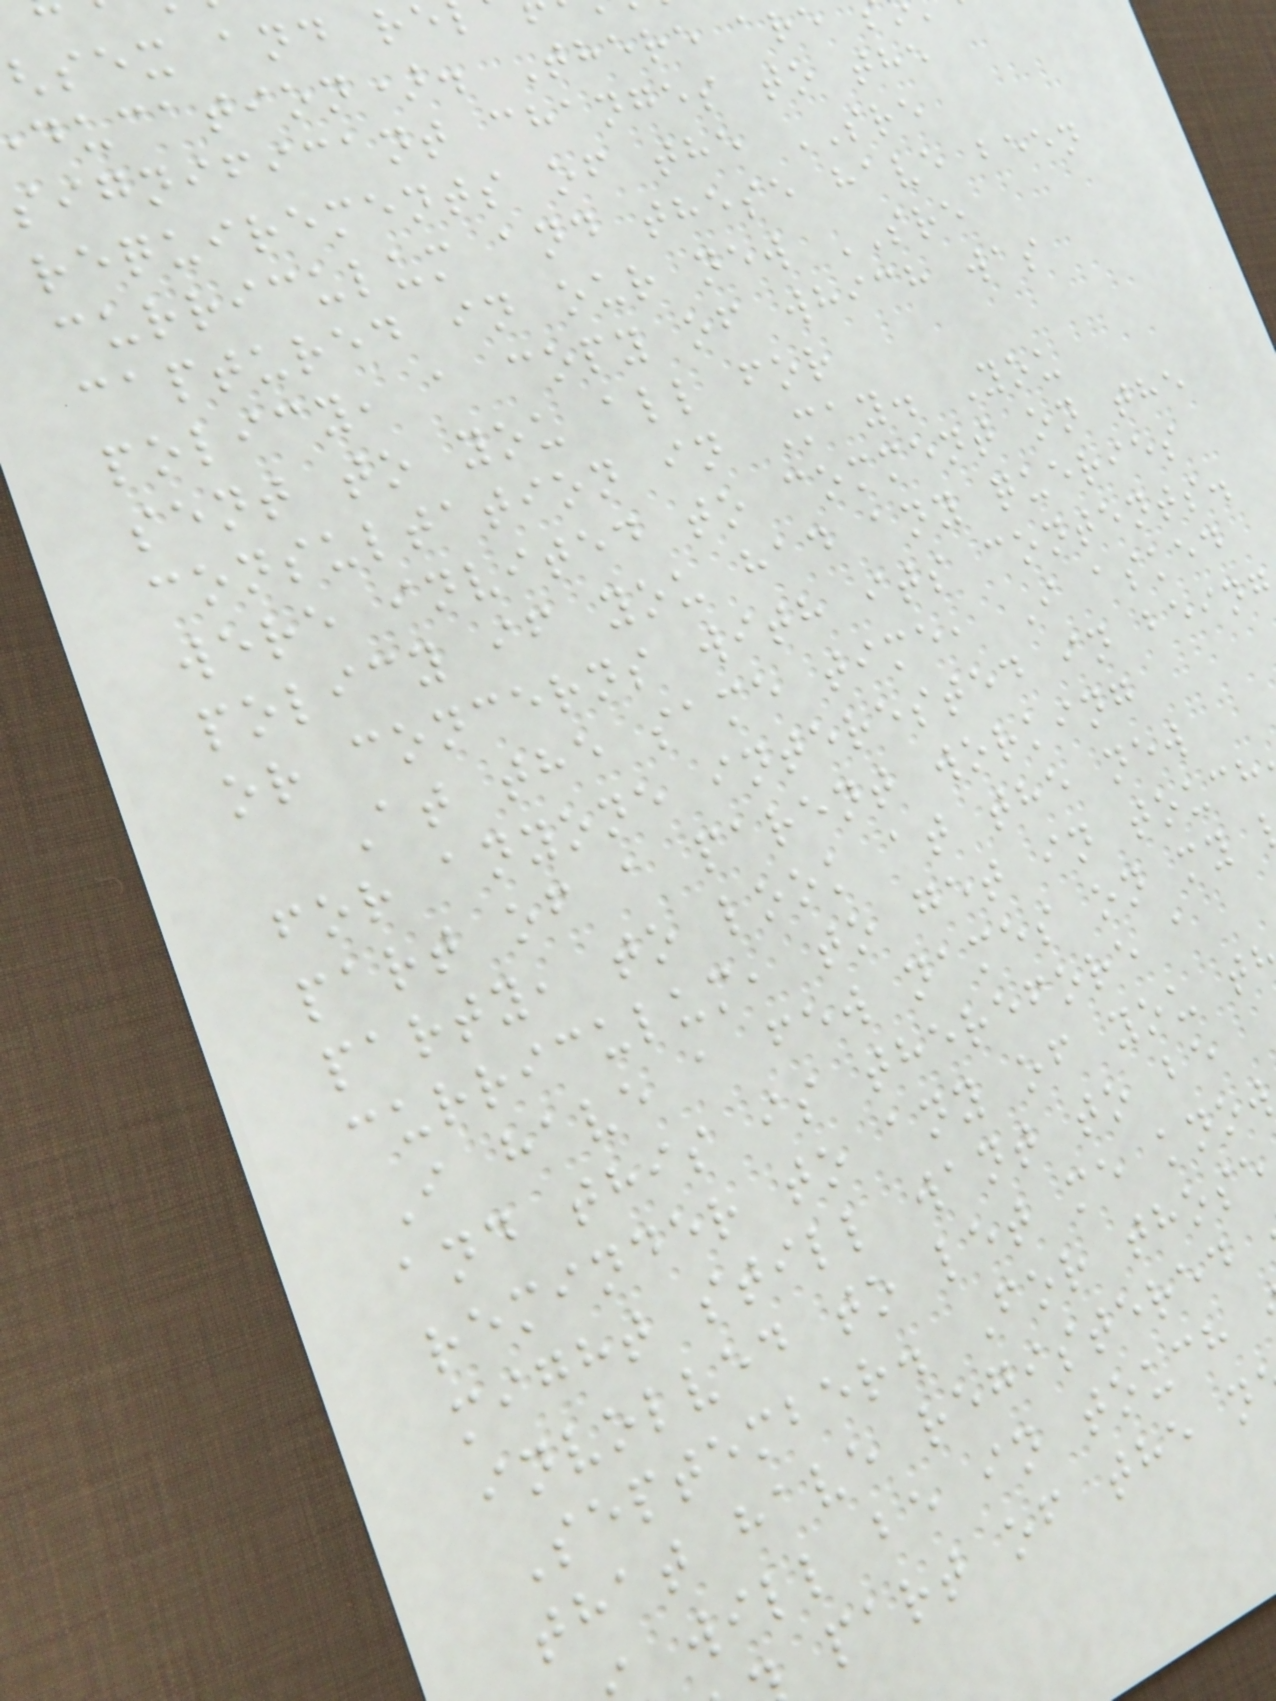sex and re
ducation). There are
significant changes to the
requirements of the SRE
curriculum and these have been
captured in our new SRE
policy, a copy of which was
sent to you all for
consultation in May. You
were invited to comment on the
policy if you had any queries
or concerns with its contents.
At the same time, I asked
for anyone interested in being
part of a parent working
party, to look at the new
curriculum, to get in touch
I have a few names on my
and this is therefore a
reminder to any of you t
might still want to be
involved to let me know
September. For those
that have registered
will be in touch
part of the n
